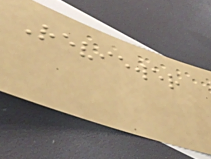Reviewer
